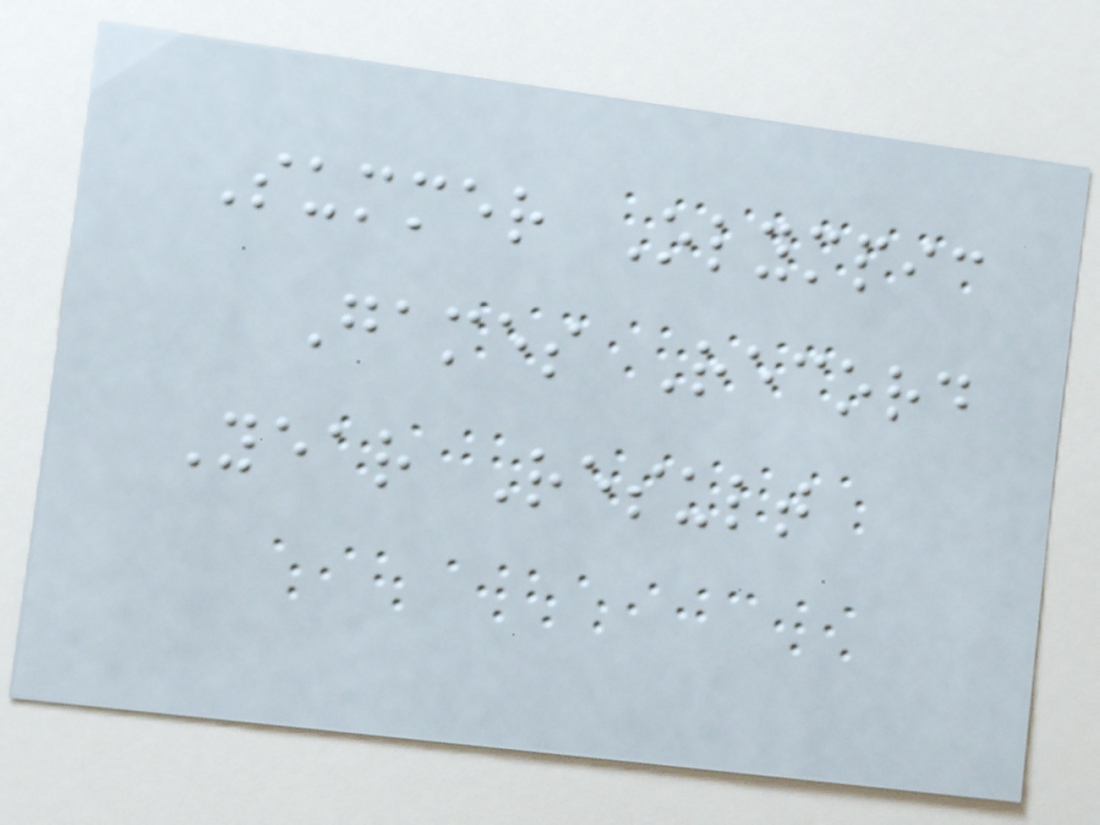Summer Olympic
Games Record
Year Result
